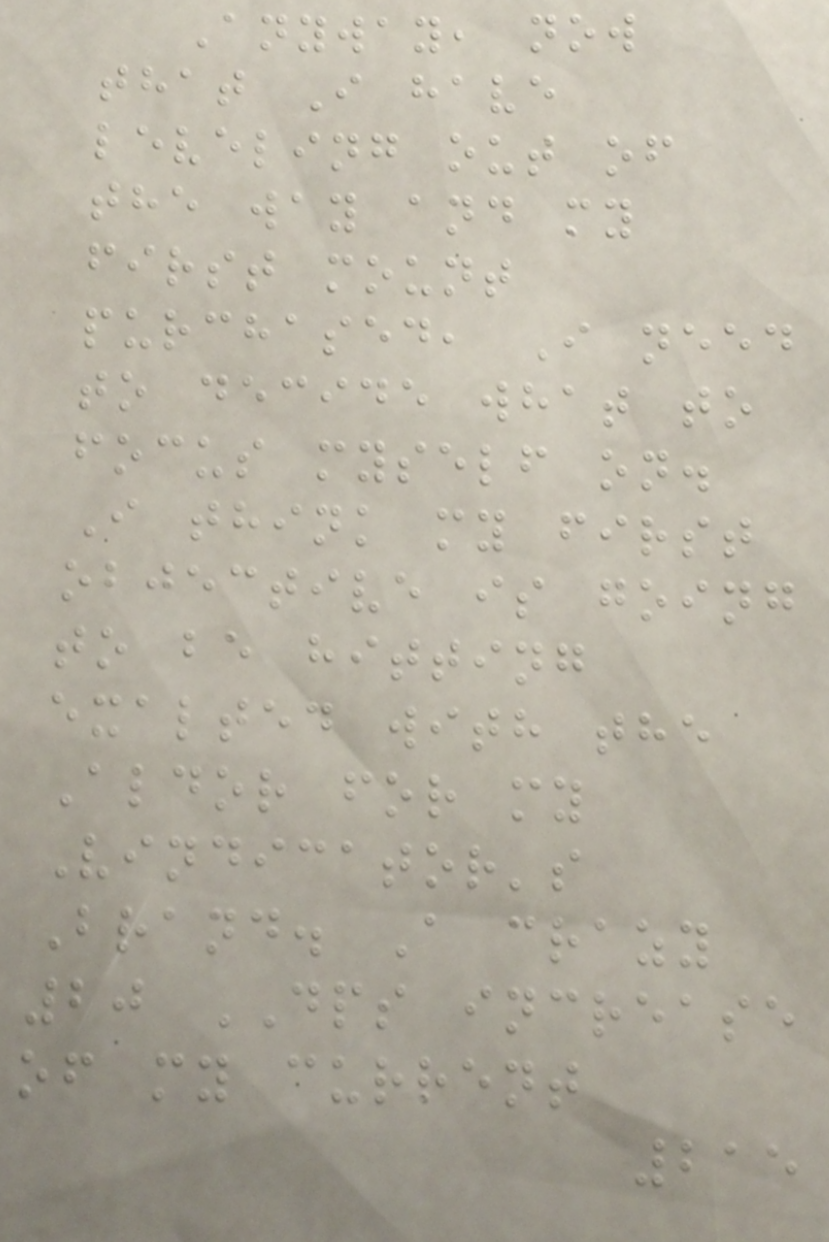Anyway, now
that I have
leveling out of
the way and my
first mount
purchased, I need
to decide what to
focus myself on.
I think my first
objective is going
to be hitting
exalted with the
Aldor for my
Vindicator's
Brand. A crazy
20 DPS increase
of my current
215
